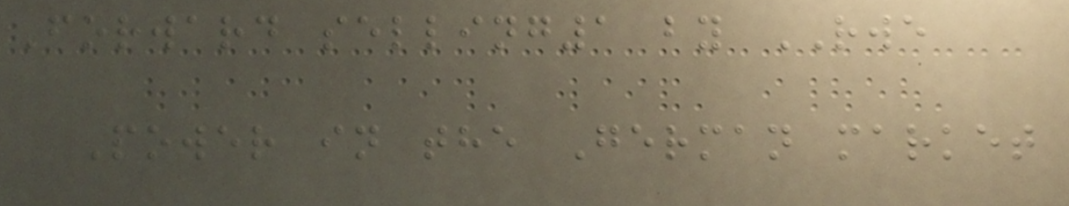Forward selling1 by RWE
Power in the German market
